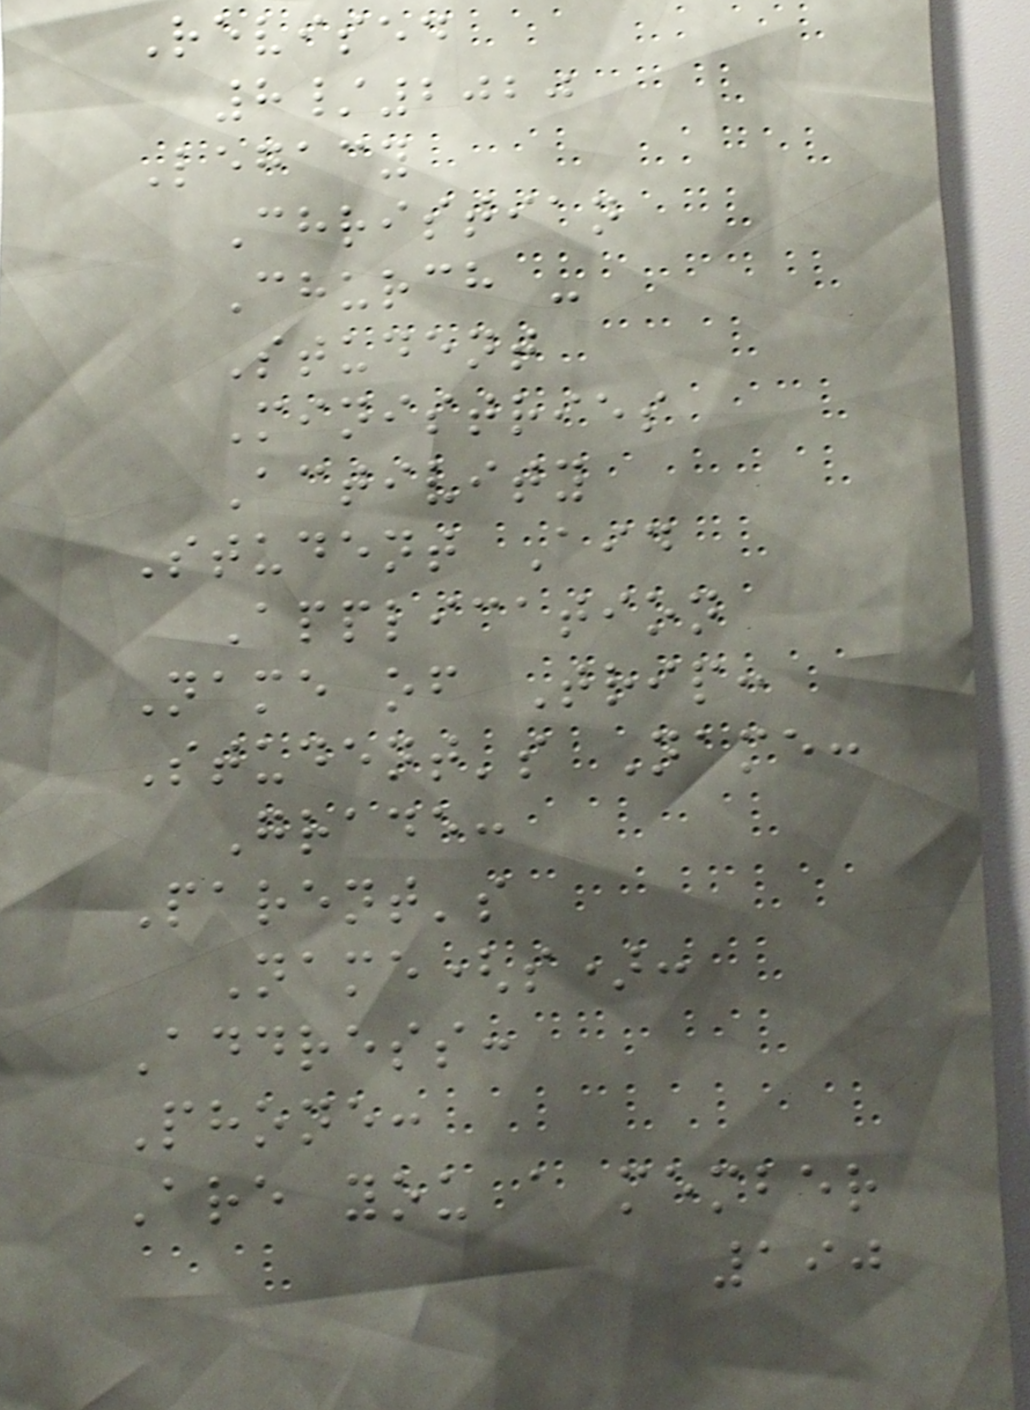Revised
8/2020
Legacy
Christian
Church -
Student
Ministries
Activity
Student Aid
Application
Name of Trip:
Student's Name:
Grade:
Parent's
Name(s):
Address:
Phone:
Are you a member
190
